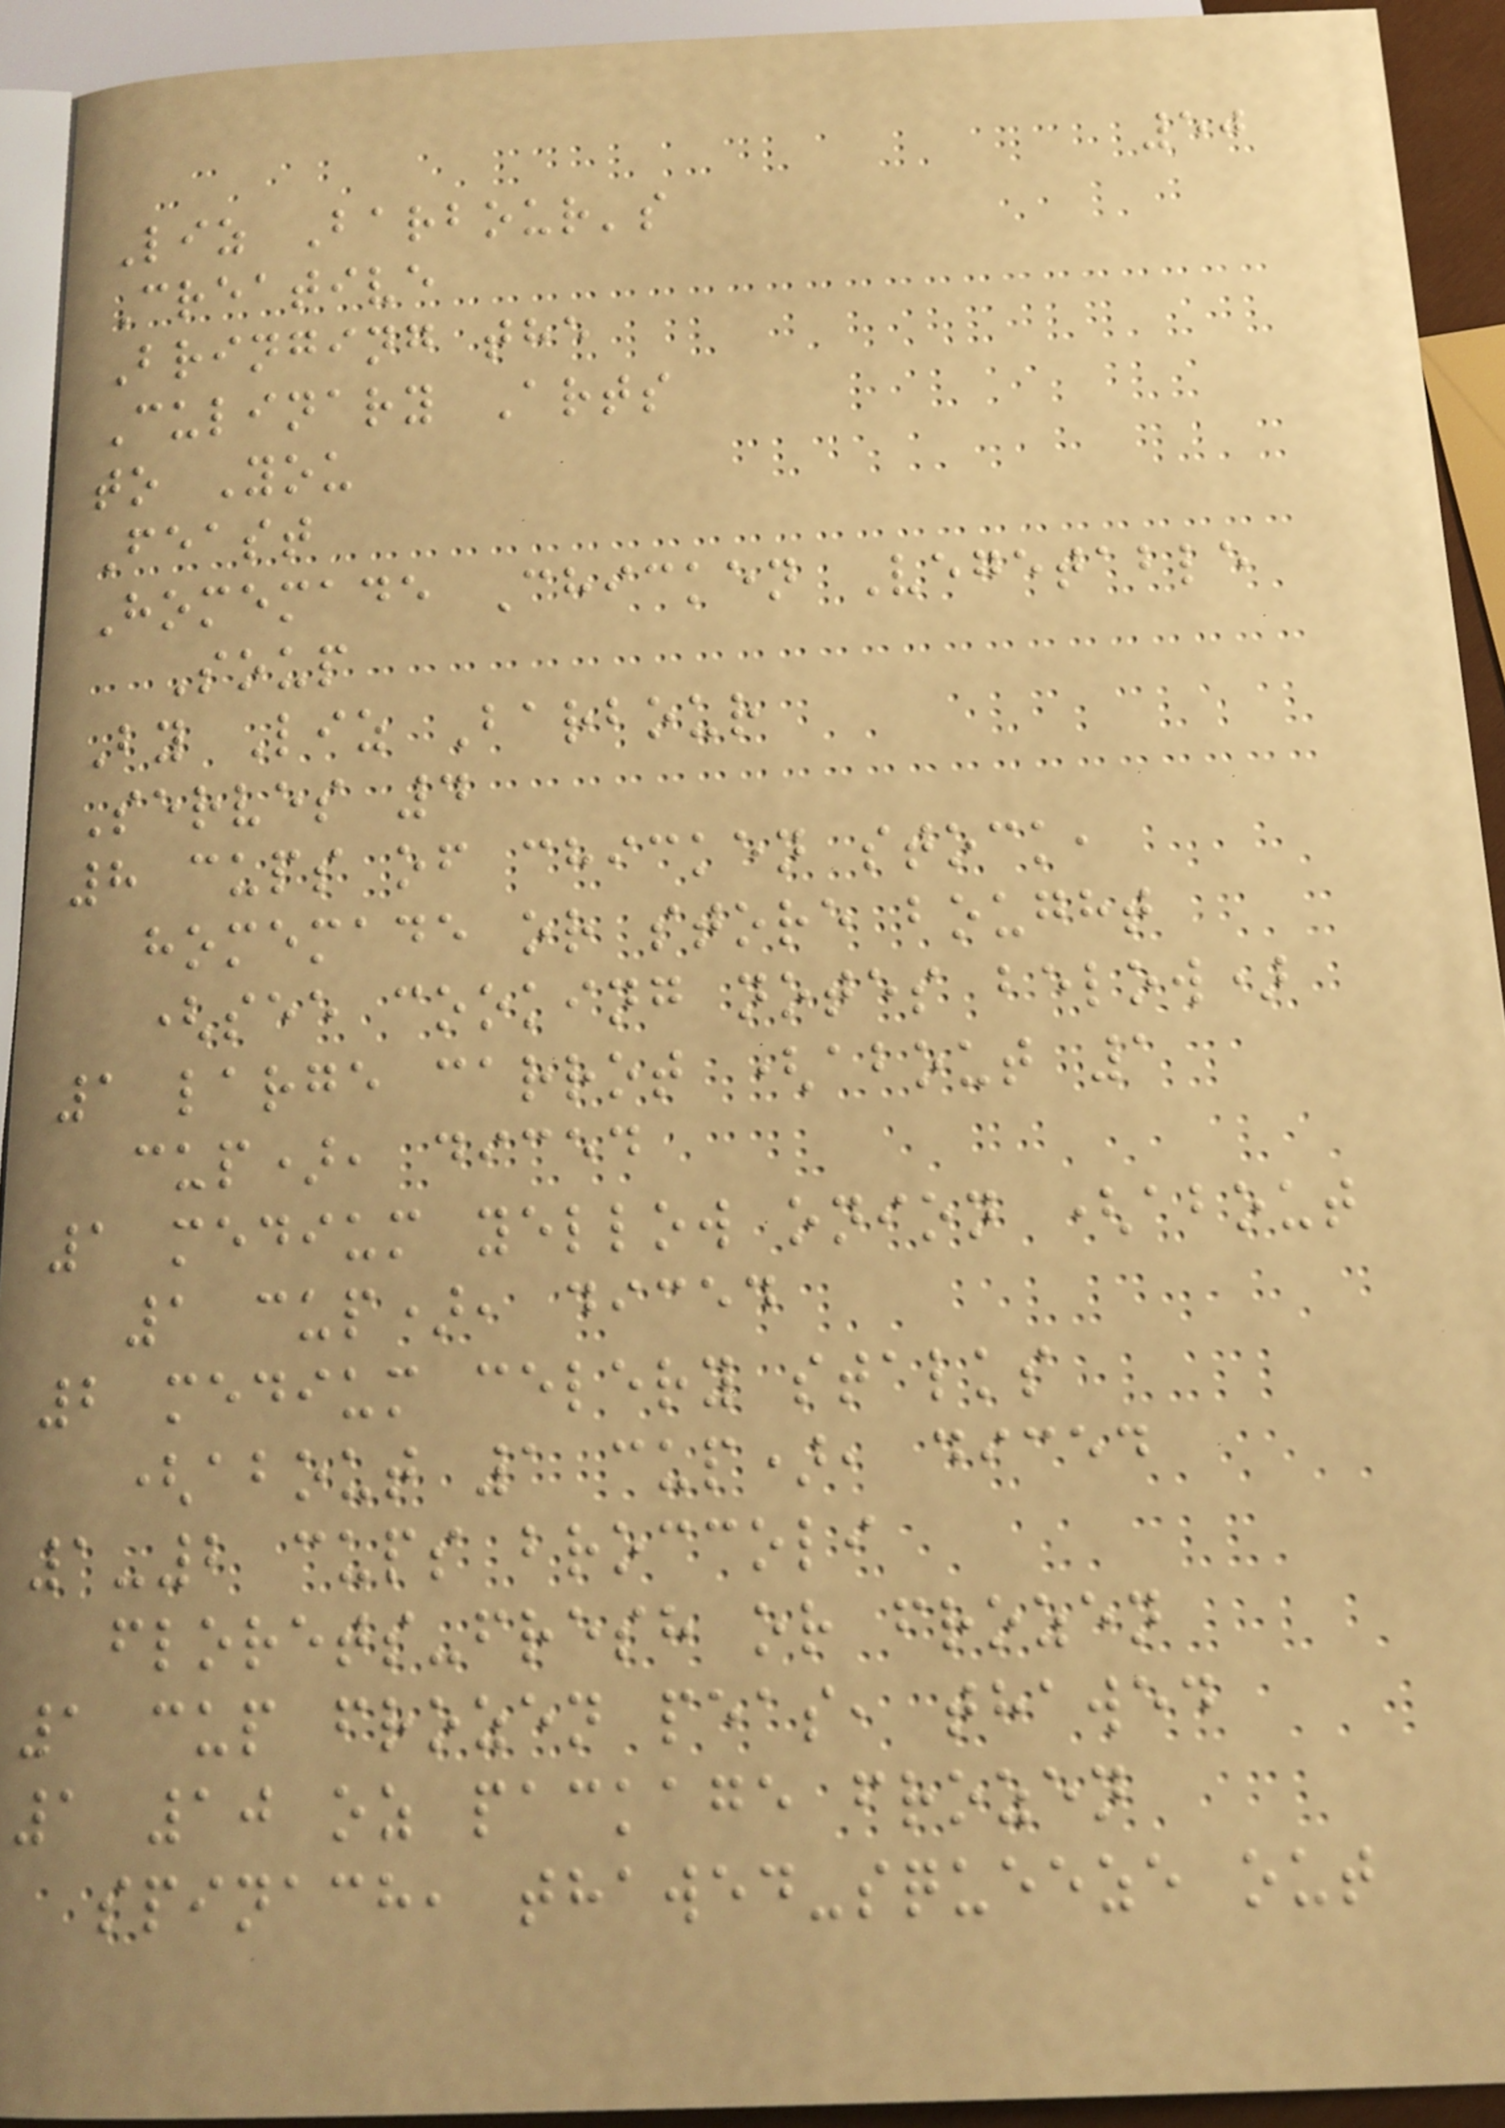50
Liz Barbour's
Creative
Bringing the
Culinary Arts
to You
Feast
Homemade Chicken Vegetable
Soup
By Liz Barbour
Serves 4
8 cups of chicken stock,
homemade or store bought
(see cooking notes below)
1 large carrot (about 1
cup), diced
1 medium yellow onion (about
1 cup), diced
2 medium celery stalks
(about 1 cup), diced
1-2 cups broccoli
florets-fresh or frozen
1 cup frozen peas, thawed
1 10 oz package frozen
spinach, thawed-squeeze out
